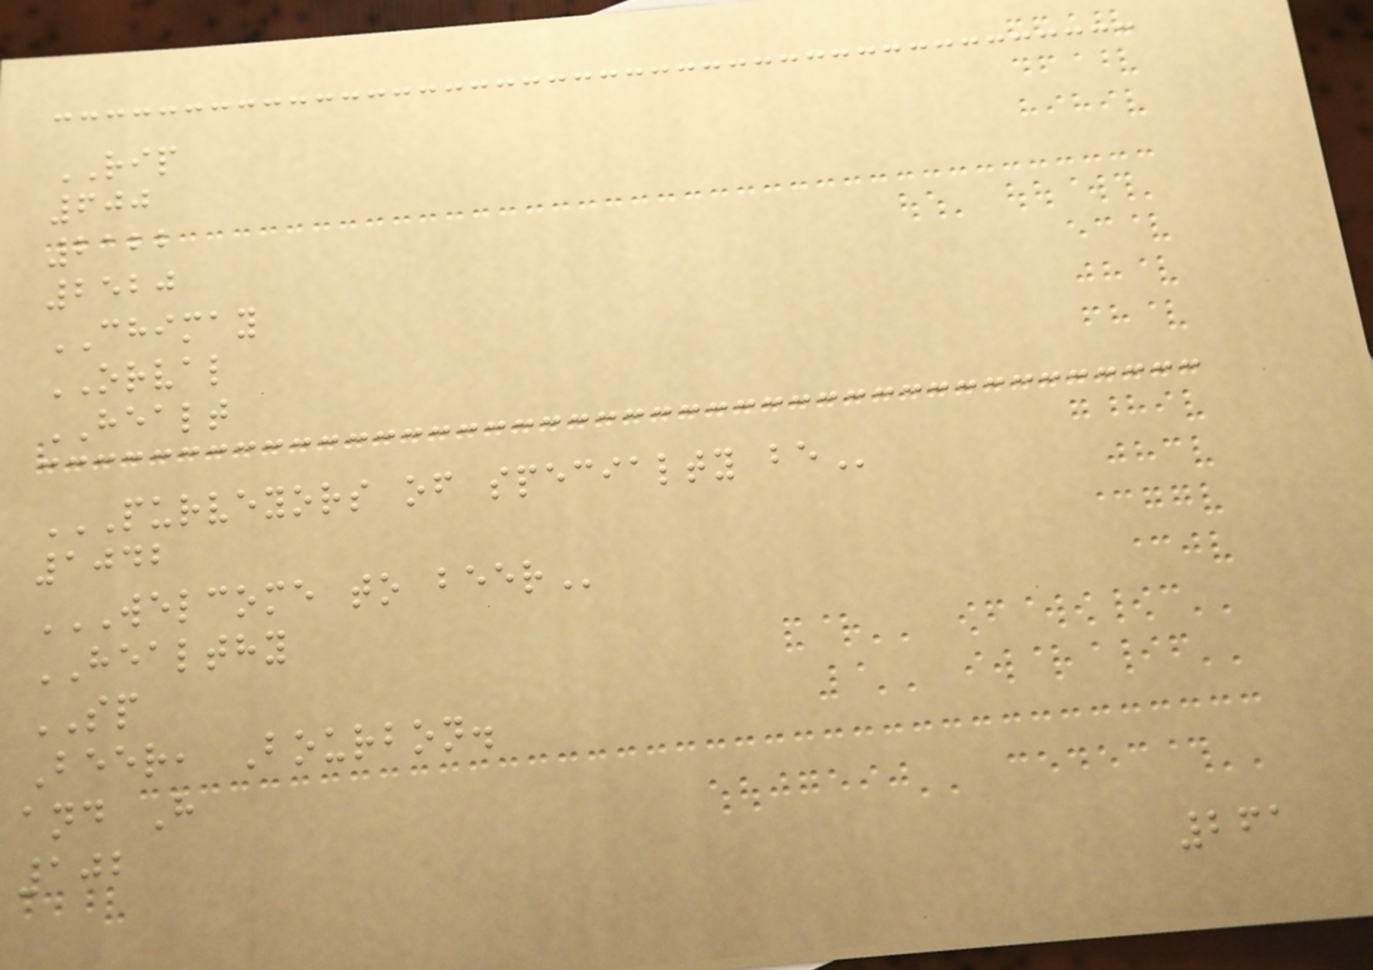RIP
600
2122
2520
CHIMAY
ORVAL
HEALT
PURVEYORS OF SPECIALTY BE
1042
WELCOME TO BEER
HEALTHY
SP
Beer, Bourbon.
and H
102
261
